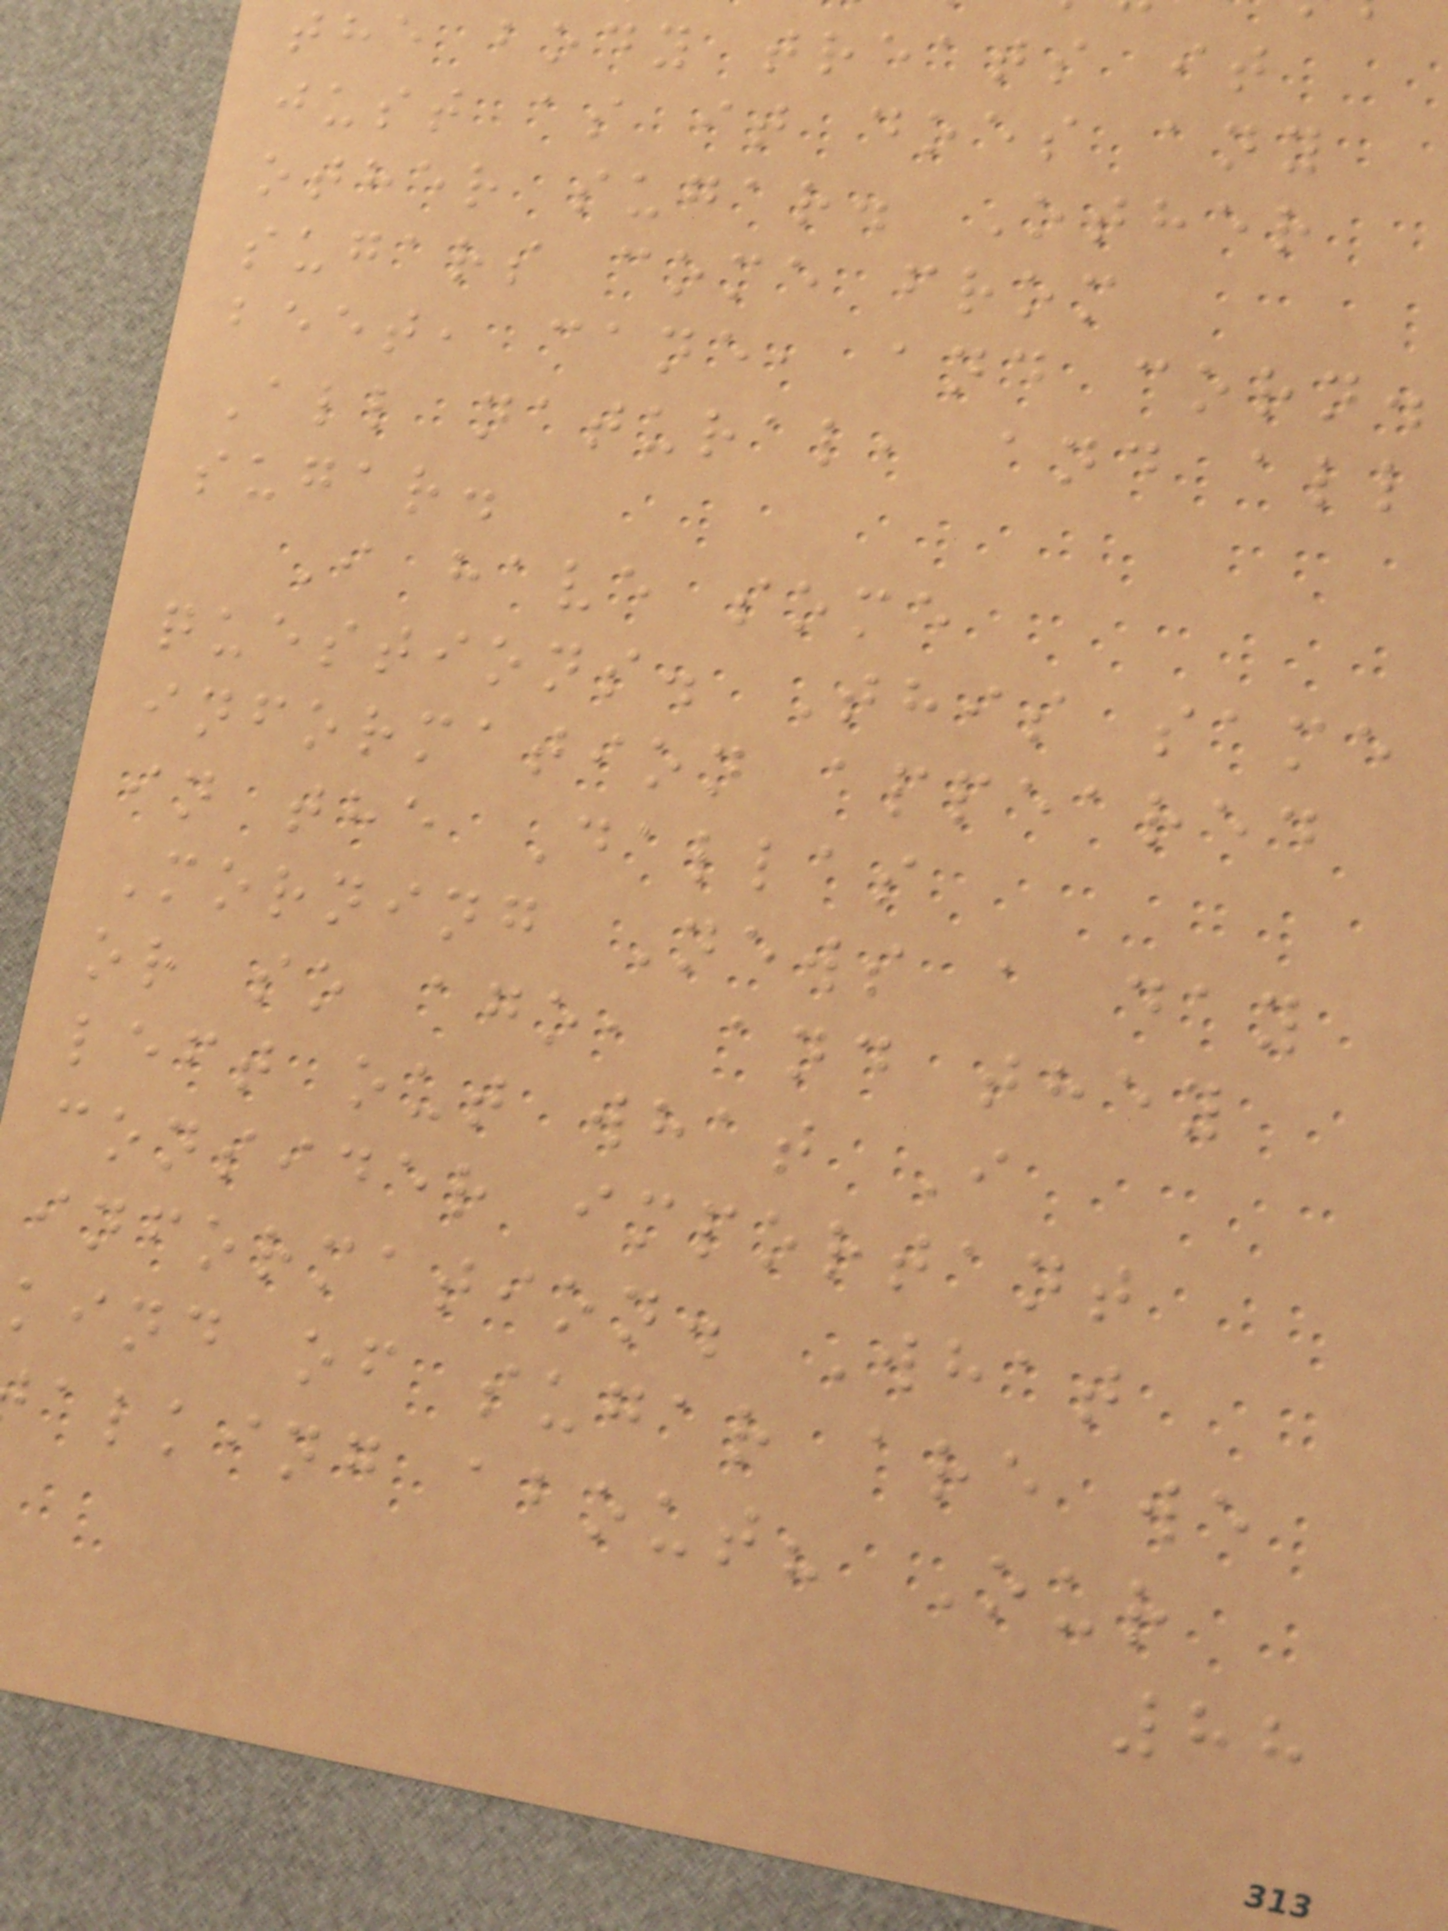the body treats it
just as it does any
other sugar. Other
sugars come from
beet, cane, and corn.
All natural, and all
sugar.
I have some
questions. This same
information appeared
in the Dallas
Morning News a day
or so ago, and they
left out what I
consider important
information. What
kind of sugar are we
alking about? Our
88
